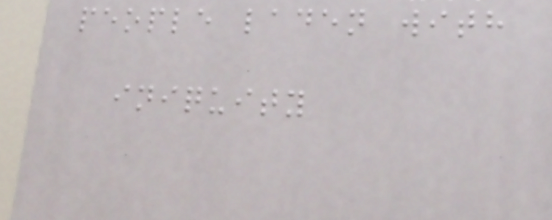people laden with
iniquity
